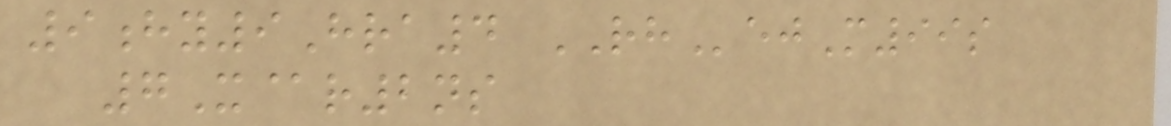9hy9Hra4 RHejM99s
7X@r2ns
